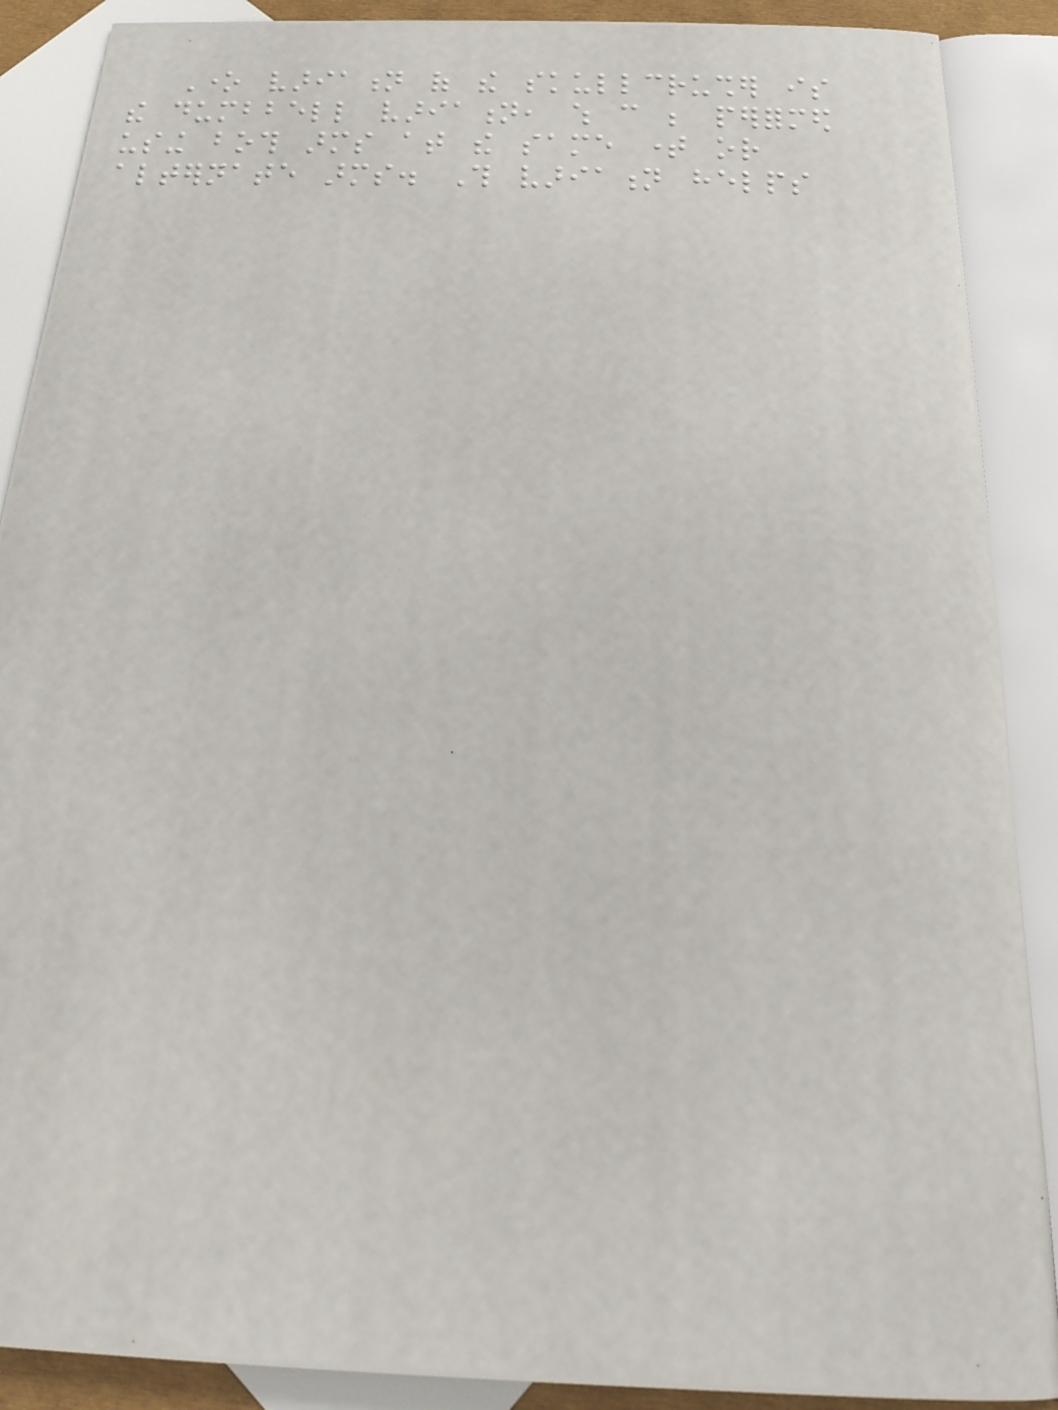One variation of the skullcrusher is
the dumbbell variation, which can be performed
using both arms at the same time or
alternate arms. This variation helps
